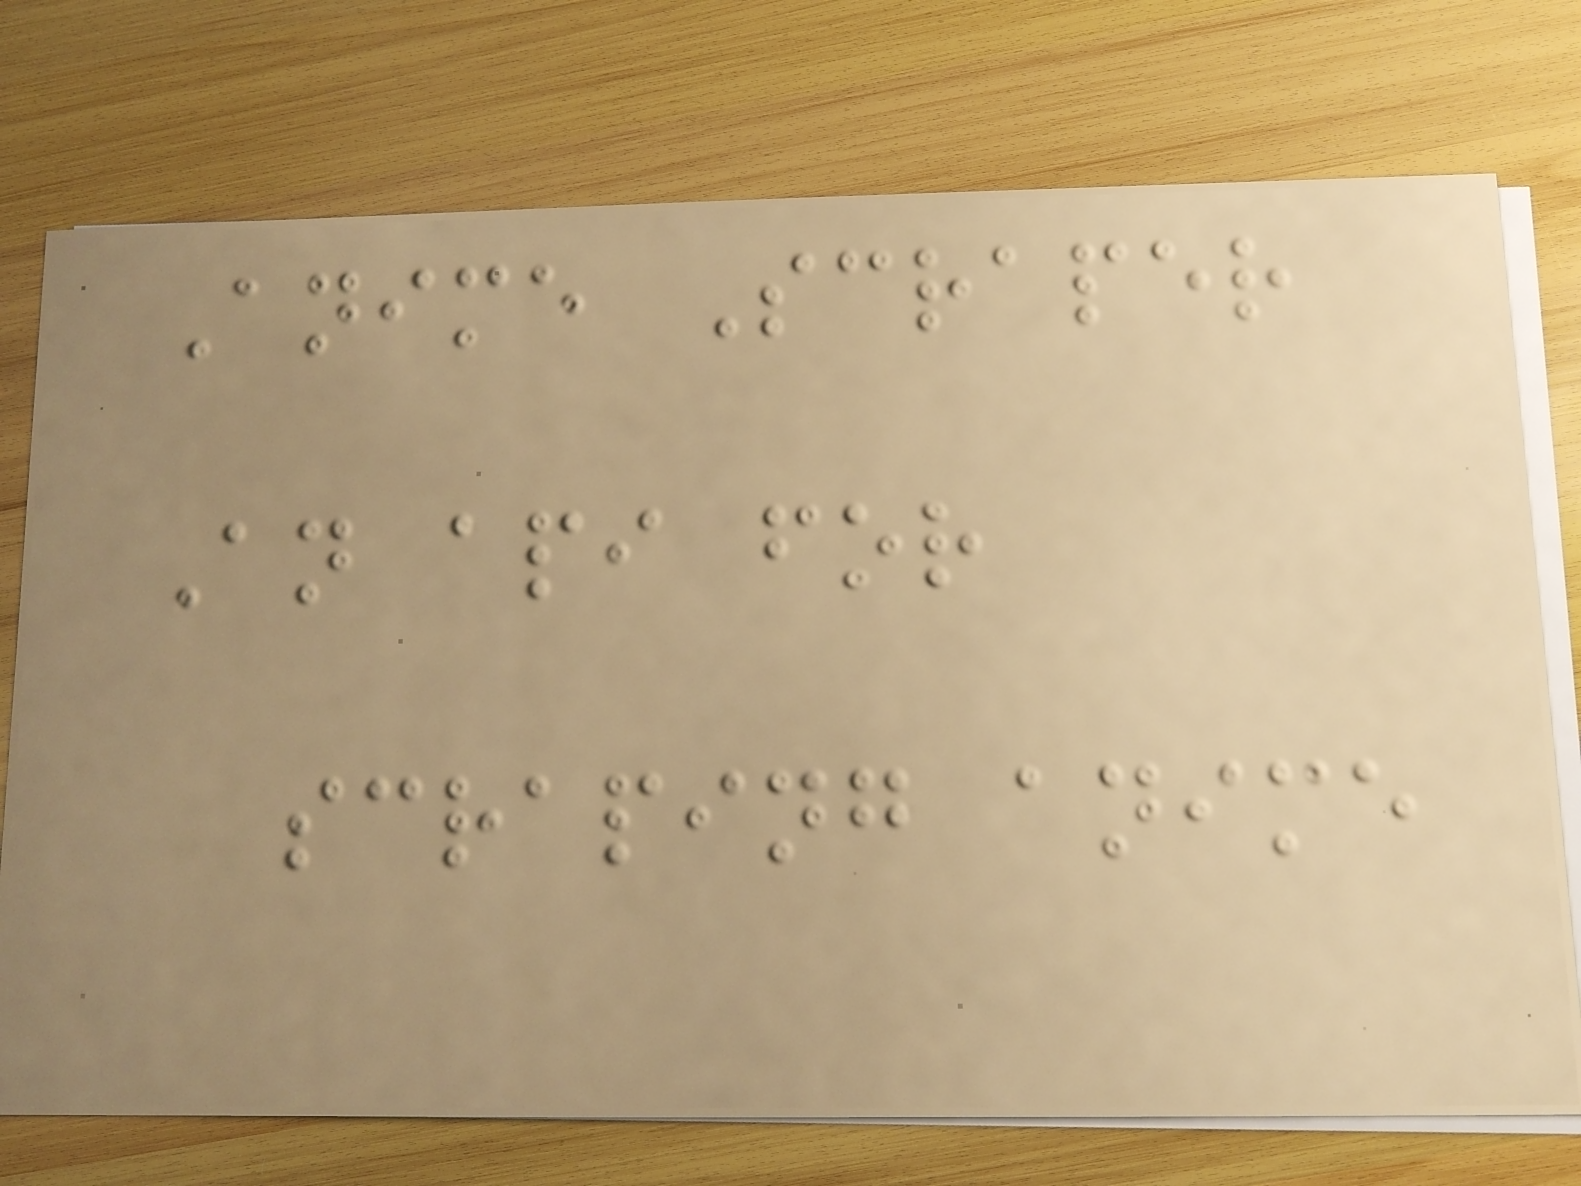Anime Scraper
An api for
scraping anime
